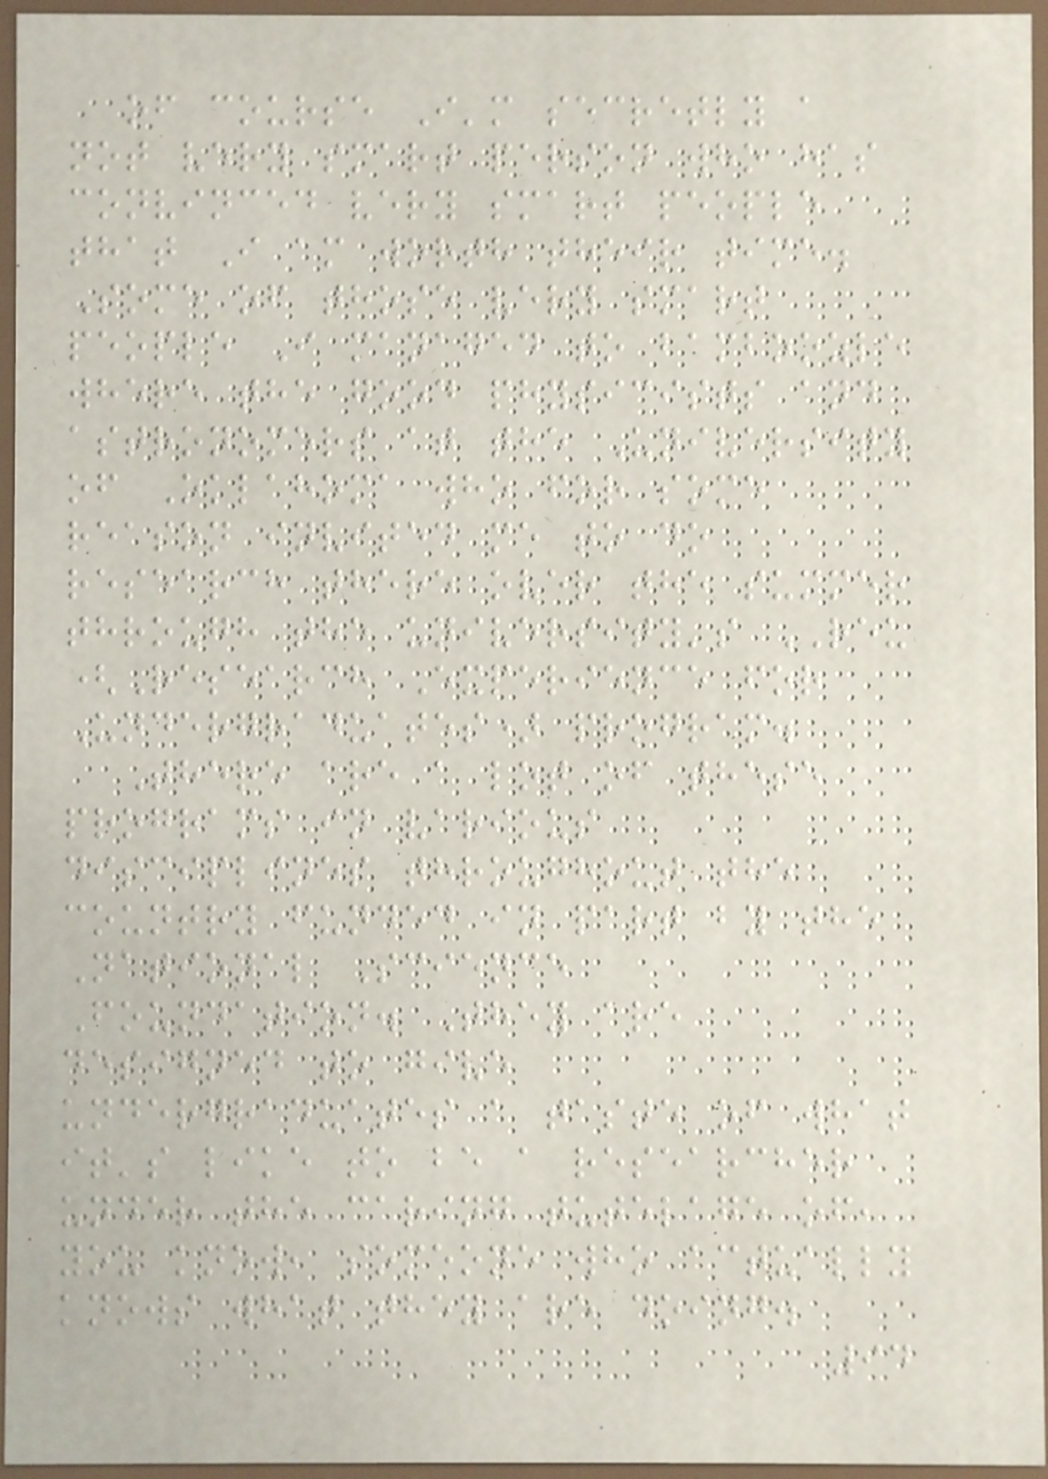of course I'm secretly a
not very smart person who has
convinced very smart people
that I am worth their time.
Some of those very smart
people I managed to bamboozle
where the good physicists and
astronomers at the University
of Oklahoma who for some
reason invited me to do
research there over the summer
through the university's REU
(Research Experience for
Undergraduates) program.
There are a lot of these
programs in various
disciplines throughout the
country funded in part by the
National Science
Foundation. They are
designed to give
undergraduates a taste of what
it's like to be a researcher
under the caring tutelage of,
you know, someone who actually
knows what they are doing.
94
